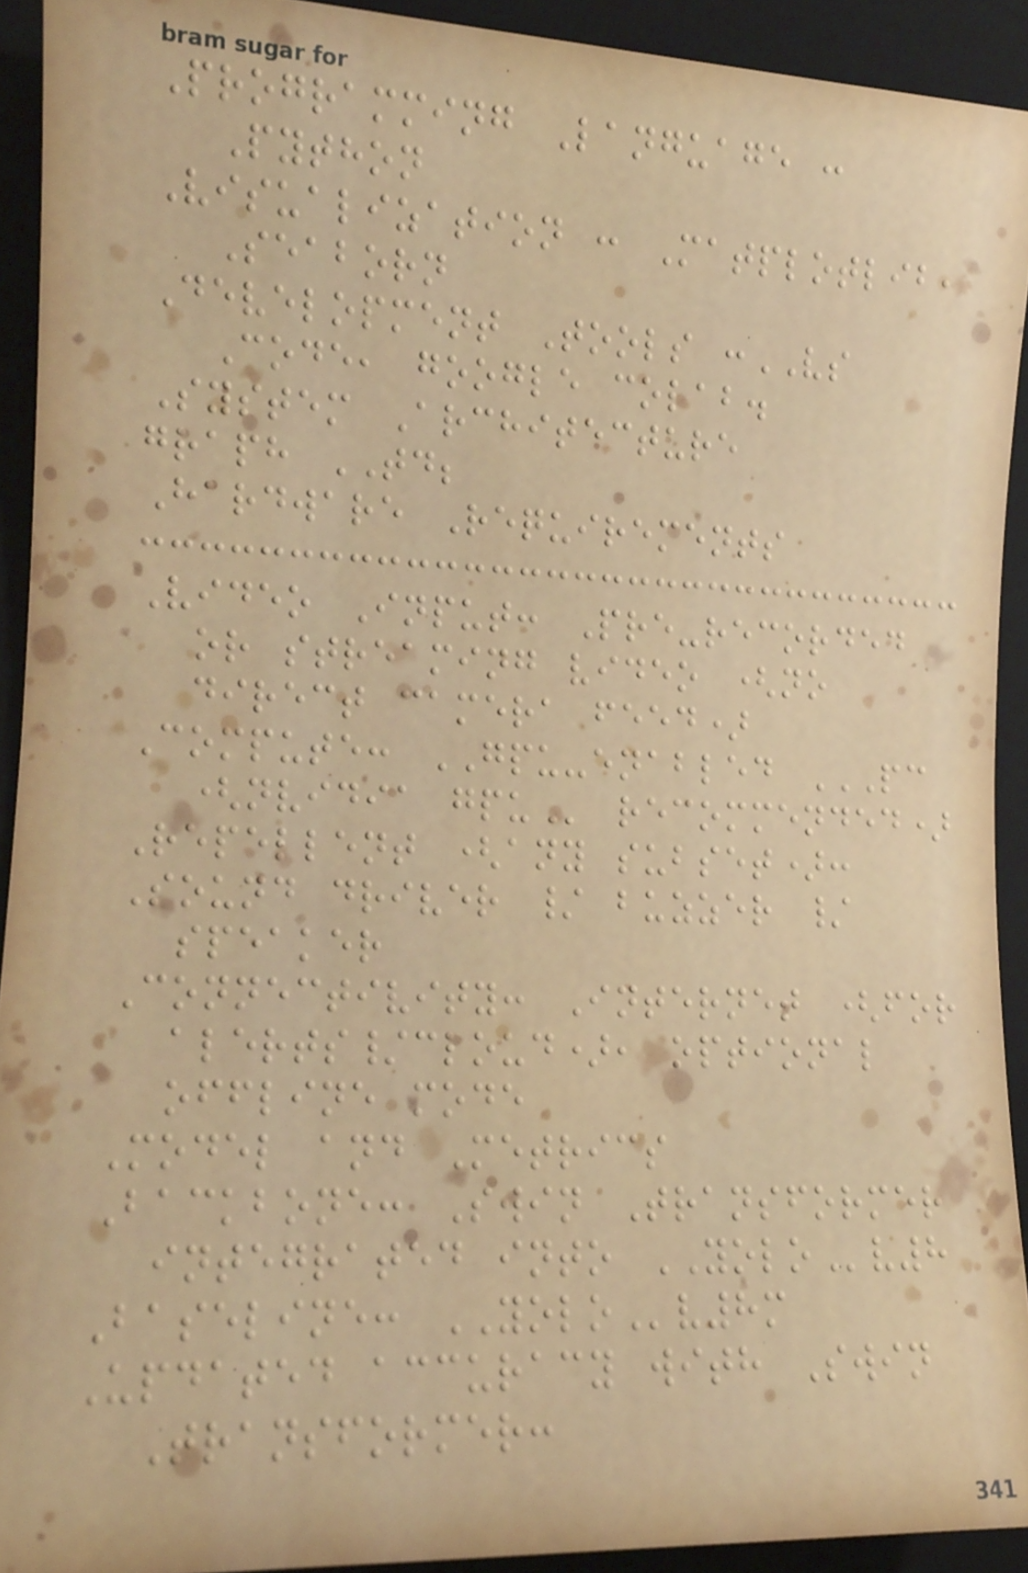Programming Language :
Python
Visualization : Matplotlib,
Seaborn
Development Tools :VS
Code, google colab.
System Architecture
graph TD;
Hardware Requirements
Video Input: Pre-recorded
or streaming video (no
direct camera feed)
Compute: GPU-enabled PC
(NVIDIA GPU recommended)
Repellent (any subset):
Sound driver / buzzer /
speaker
Connectivity: Internet (for
alerts/cloud), optional
offline mode
Model and Metrics
Backbone: Swin Transformer
integrated into YOLOv8
Baseline: YOLOv8m
Updated accuracy with Swin
Transformer:
